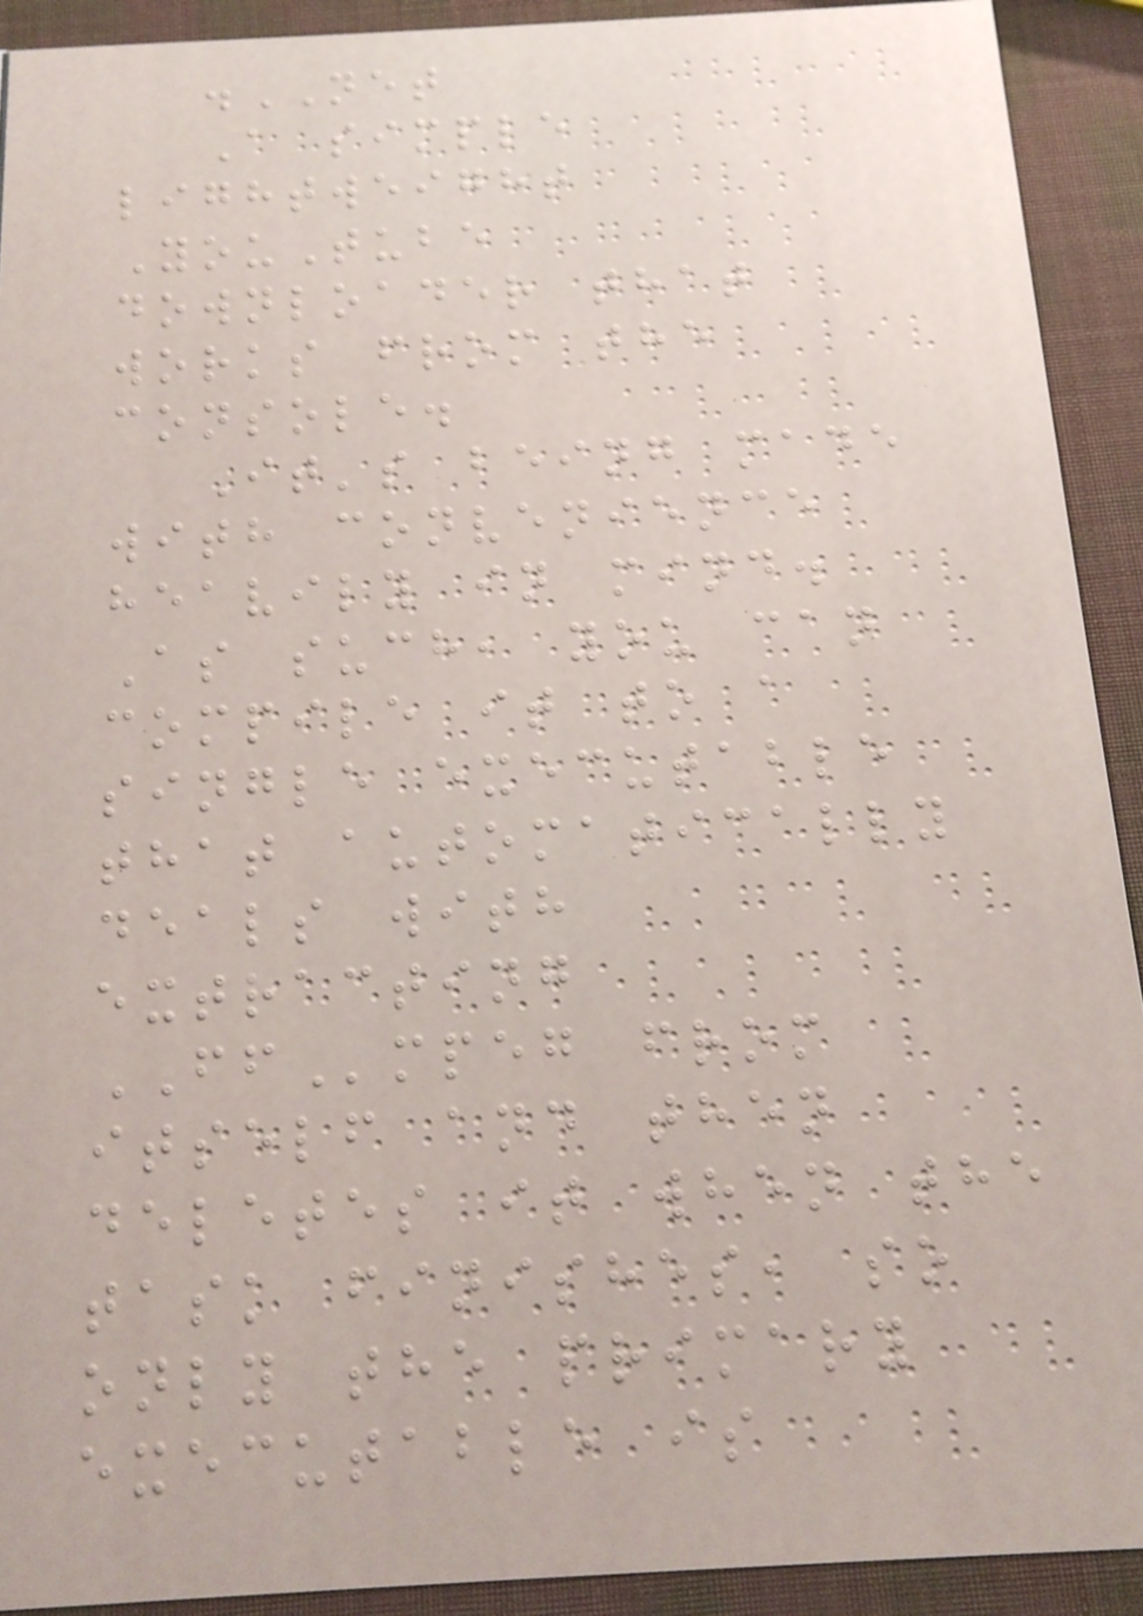.NET
A simple
lightweight
YouTube
downloader that
works from the
console.
It's being made
with convenience
heavily in mind.
As such, you can
compile it to a
single executable
that automatically
deals with
extracting
FFmpeg from
itself and then
deletes it when the
task finishes, so
only the primary
executable is
